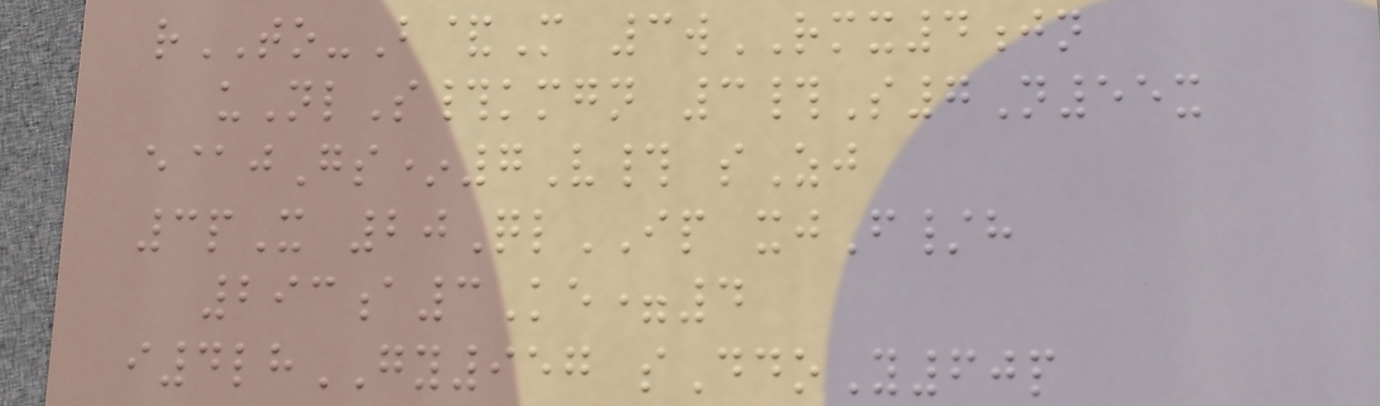rTO-B&M 3wRMX4jn
uNlS#kmgn 3#S7N55x
e@jGs*7V# sZj
3pX 20QlIP xjF/h
293a3Ke=4
i4lhGY957 sDdoY60p
